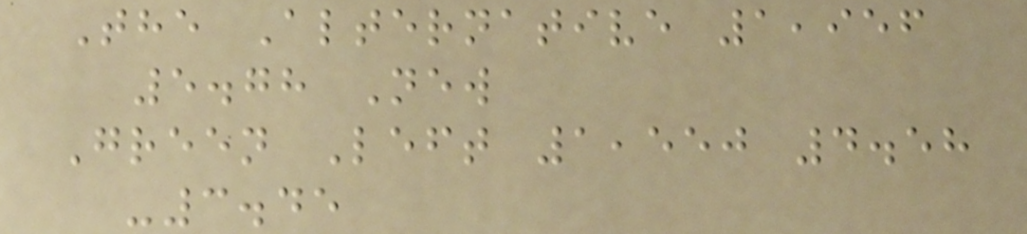The Alternative 1,956
5.78 New
Green Left 1,550 4.58
-3.45
